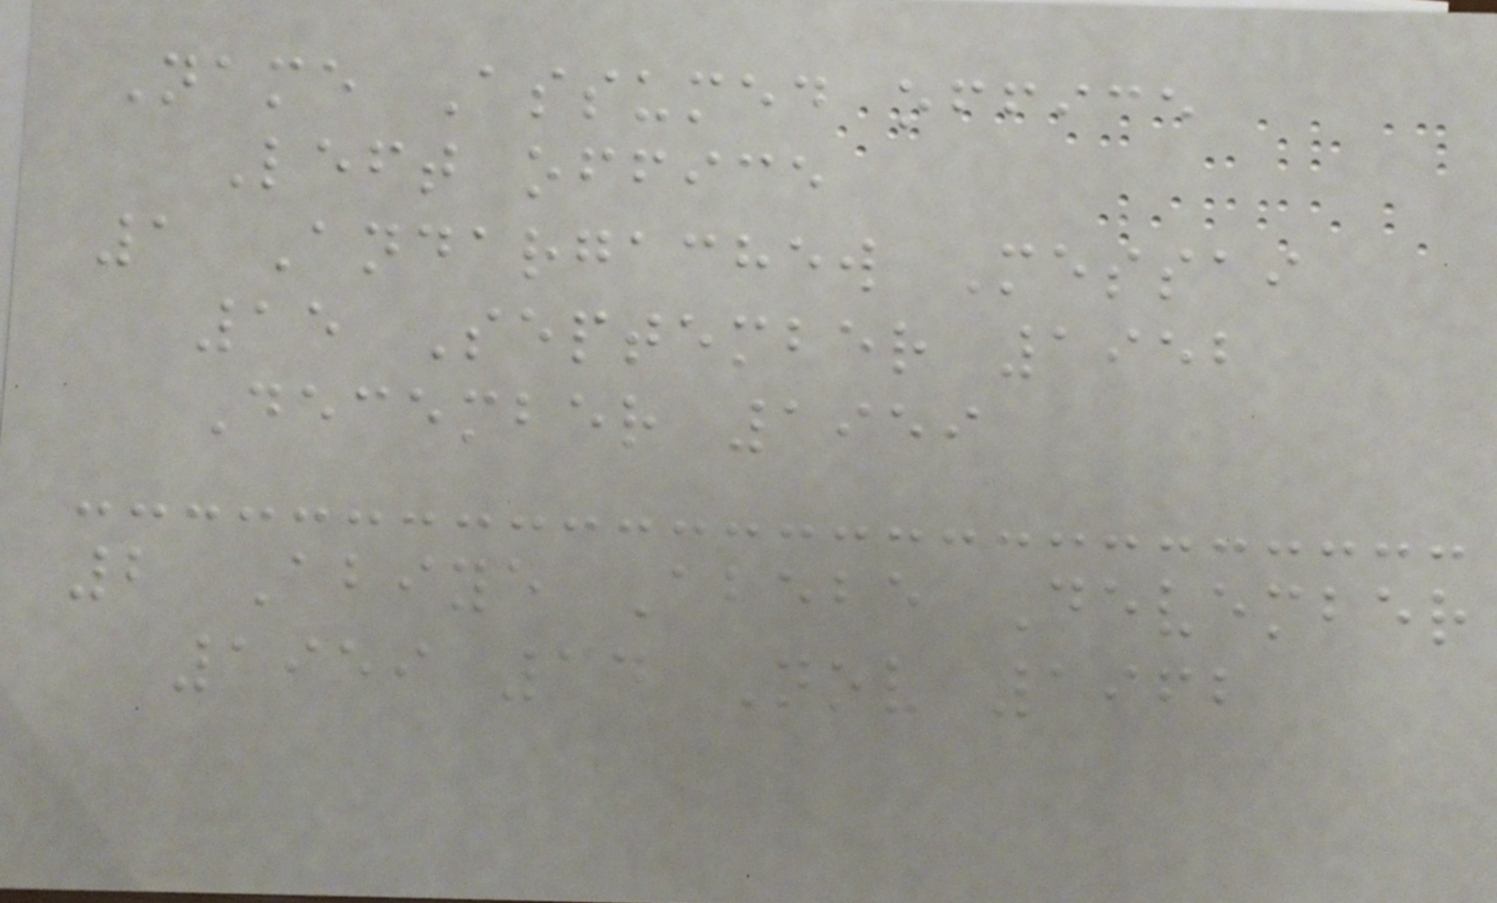Name Assumed office
Left office
1 Andargachew Messai
15 September 1952
December 1959
2 Abiye Abebe Devember
1959 14 Nov 1962
